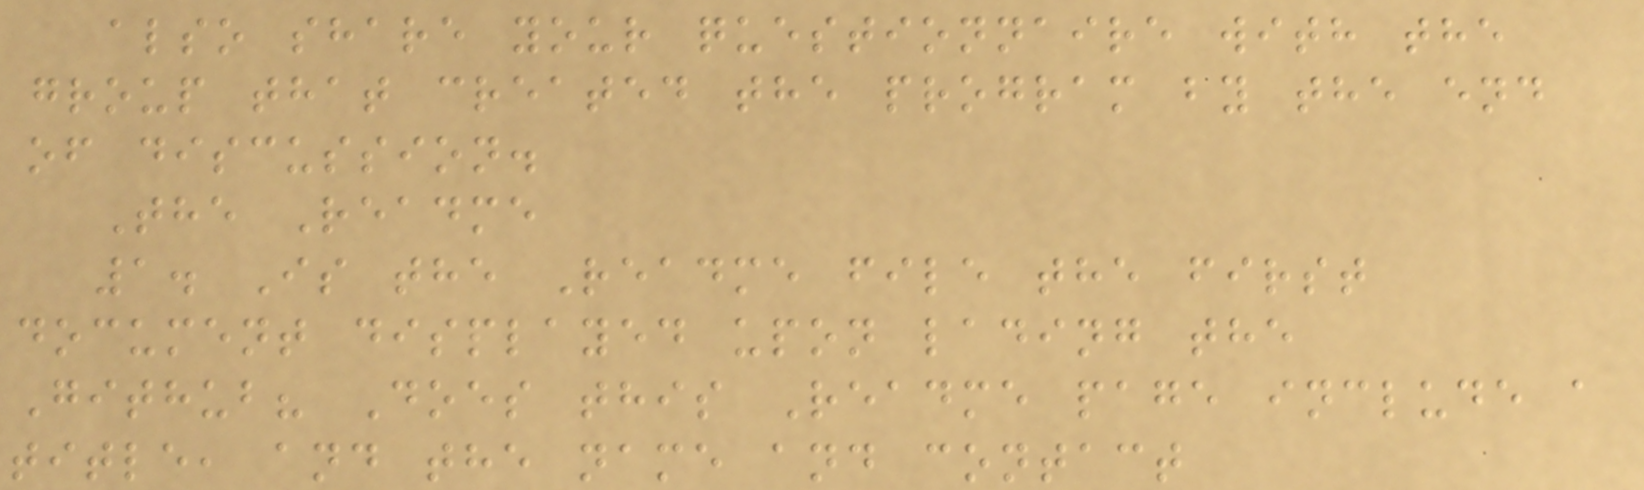also share your questionnaire with the
group that created the program by the end
of discussion.
The Readme
1. Is the Readme file the first
document displayed upon lading the
Github? Does this Readme page include a
title, and the name and contact
